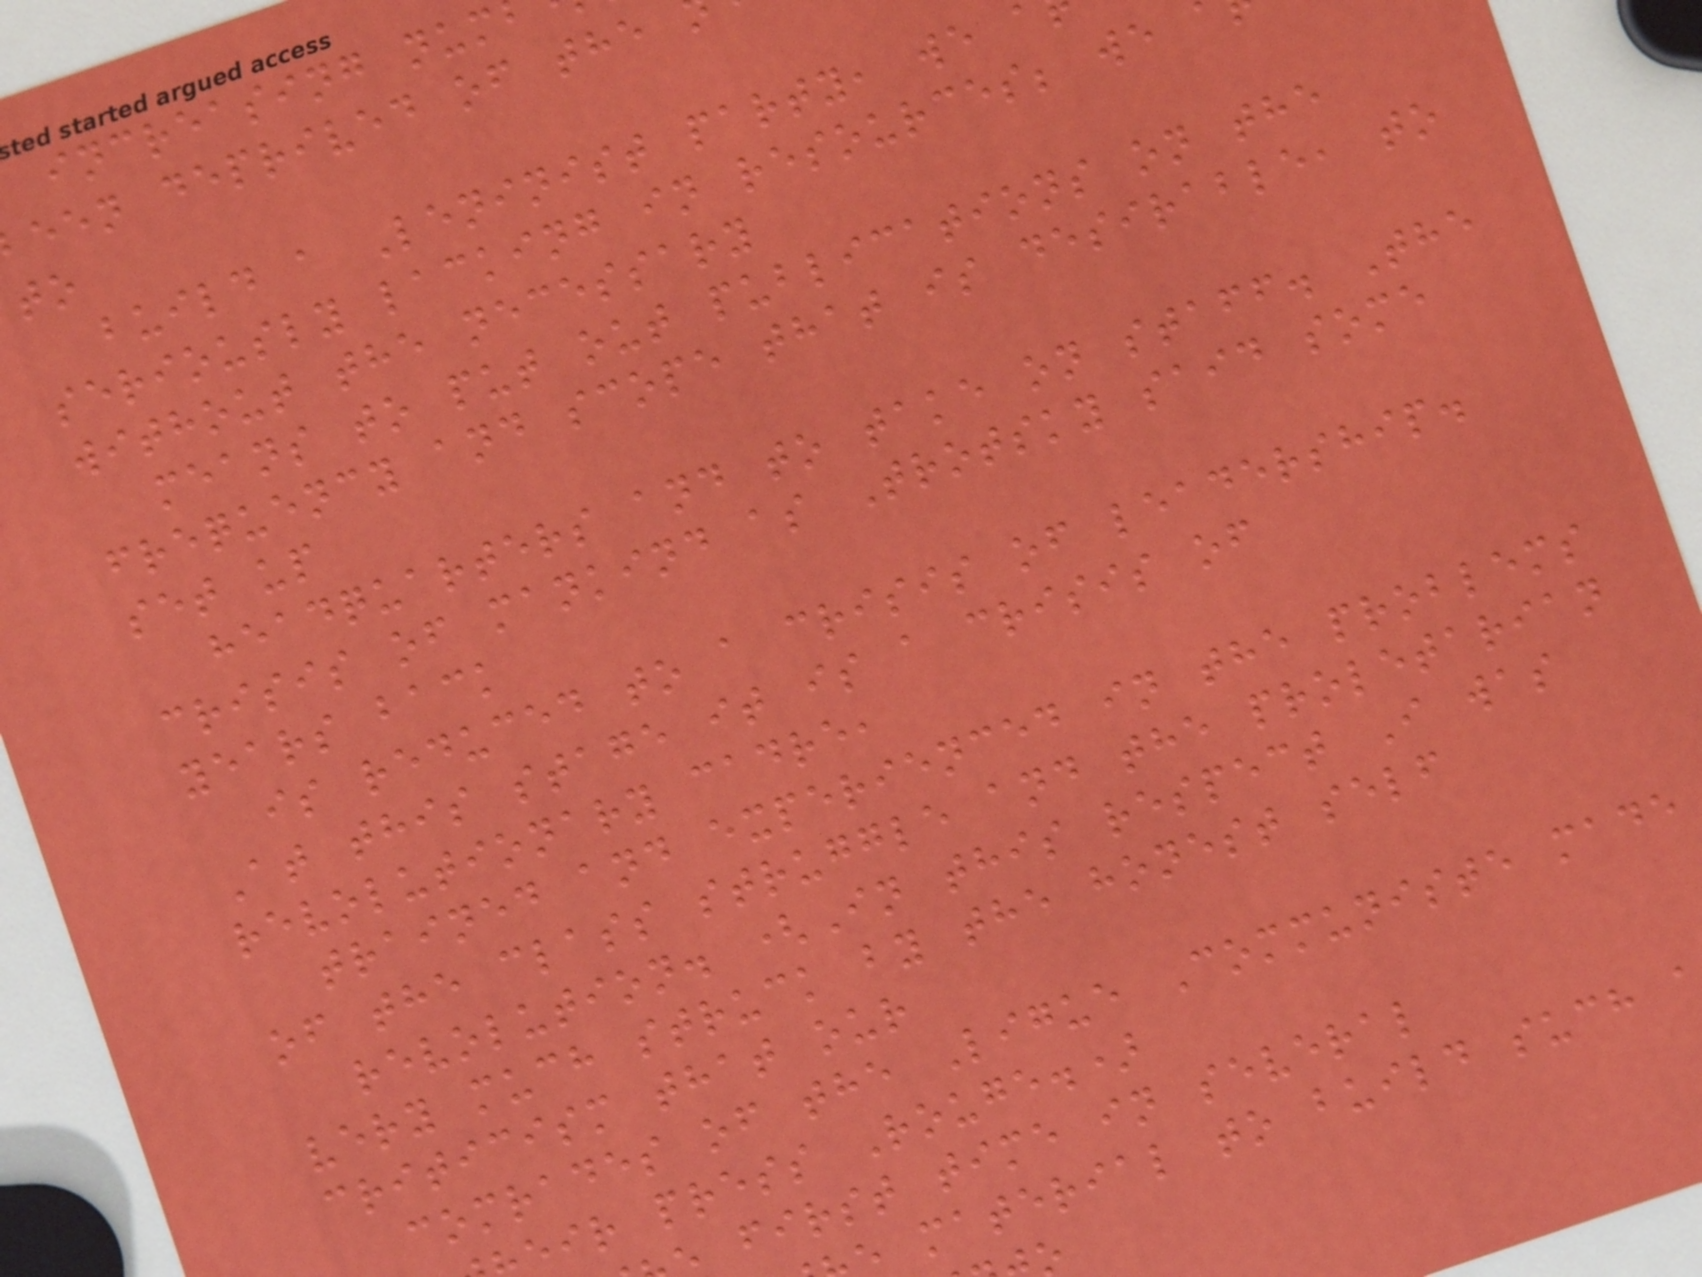increasing num
een deprived of the
to
build a Leninist party, we
seriously lacking in resources; we
without the necessary
means to put out publications on the
frequency and scope that is desirable, to
set up
headquarters and to take on staff. The
crisis of mankind as Trotsky said some
years back
is reduced to a crisis of leadership.
At this stage it is a crisis of
revolutionary cadre,
trained and experienced in the problems
of the class struggle and the proletarian
revolution. (In this respect I was
very much struck by the honest self
criticism that our
comrades of the Ligue Communiste made
eir press Rouge.)
first time in several
material to build such
